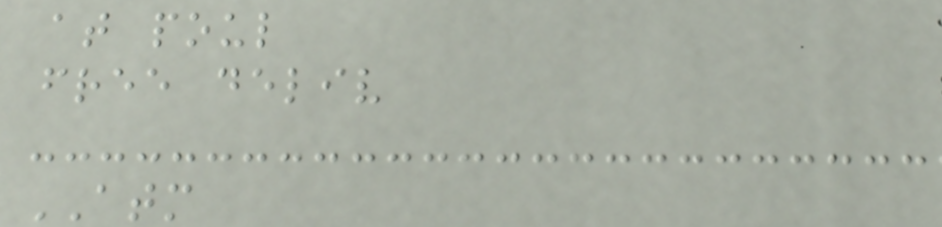at poul
free deliv
ATM
